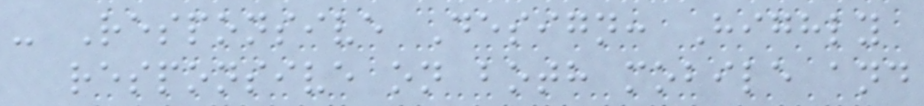- Responsive Design: Highly
responsive on both mobile and
